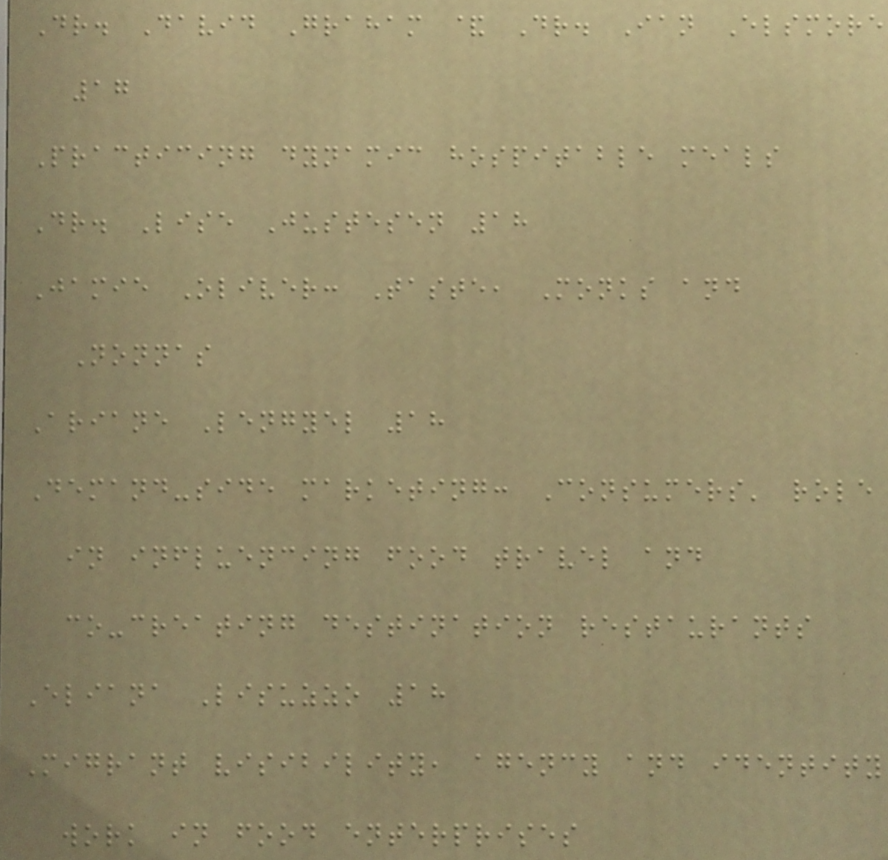Dr. David Graham & Dr. Ian Elsmore
17
Practicing dynamic hospitable meals
Dr. Lise Justesen 18
Jamie Oliver: Taste, Monks and
Nonnas
Ariane Lengyel 18
Demand-side marketing: Consumers' role
in influencing food travel and
co-creating destination restaurants
Eliana Lisuzzo 18
Migrant visibility, agency and identity
work in food enterprises
